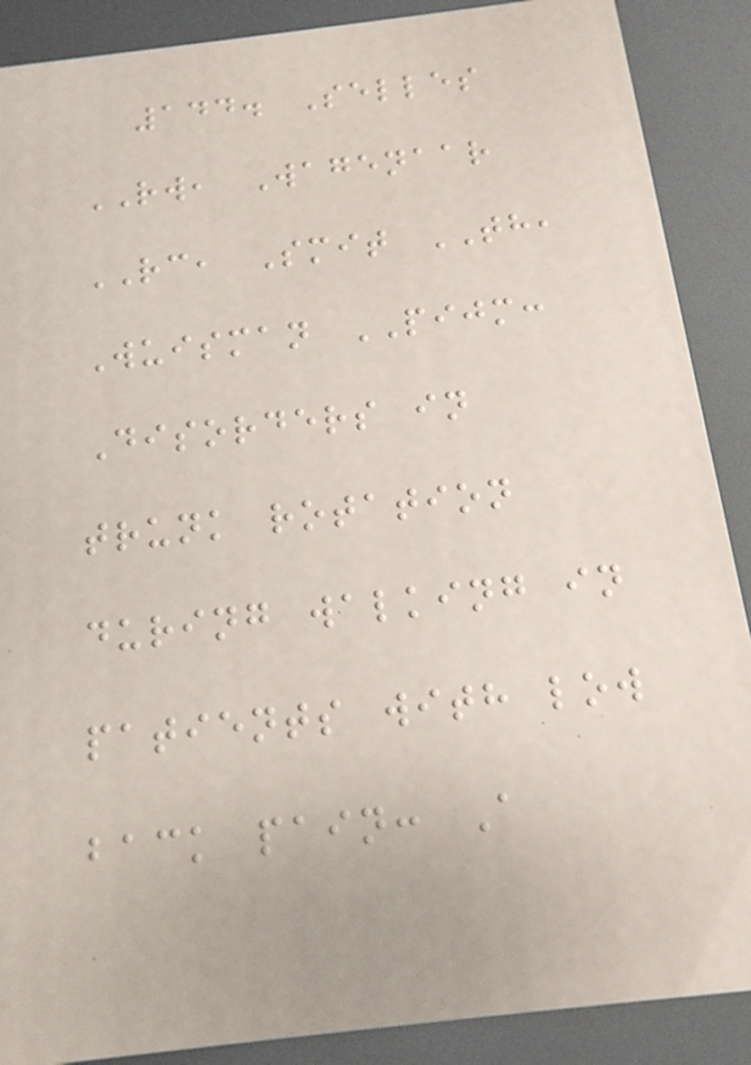144. Selles
RW, Wagenaar
RC, Smit TH,
Wuisman PIJM:
Disorders in
trunk rotation
during walking in
patients with low
back pain: A
